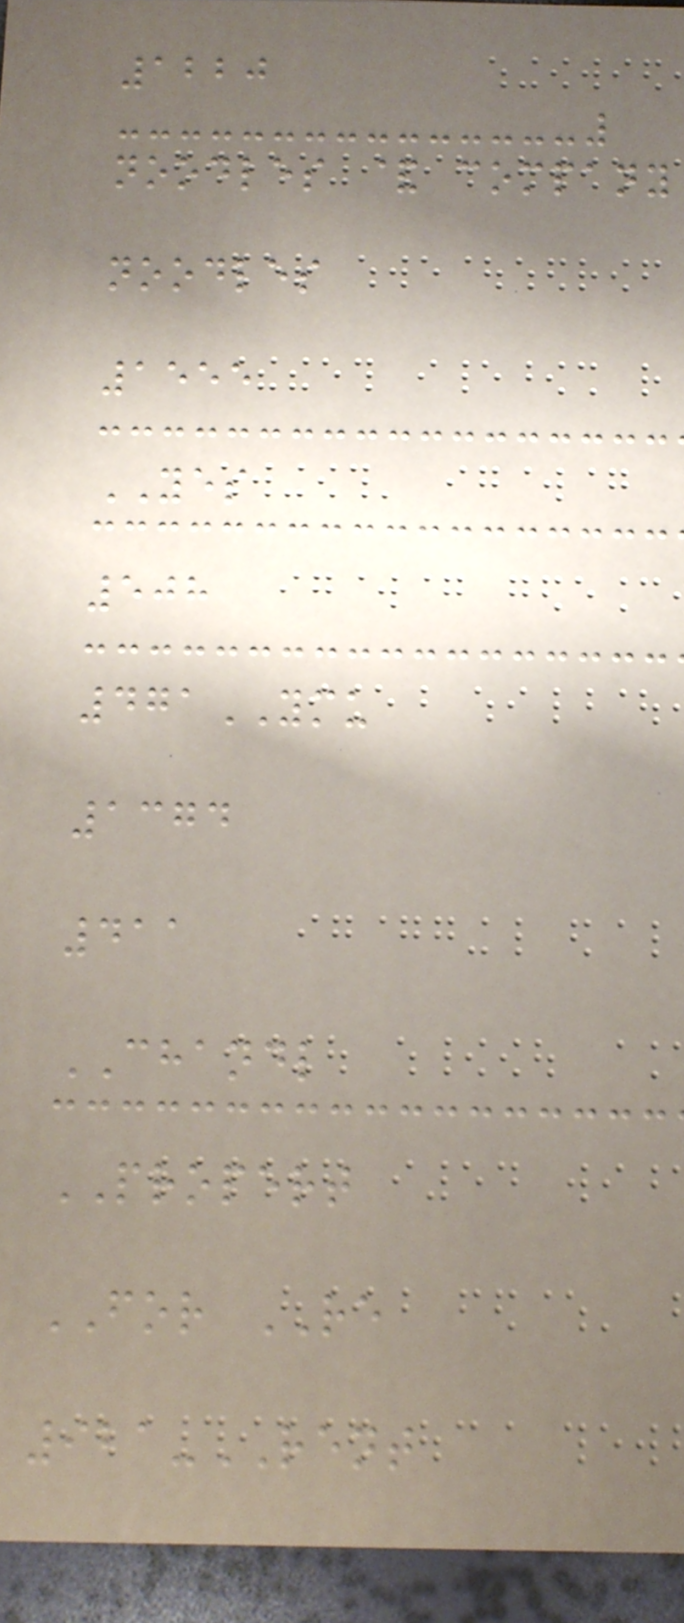1220
noodles & company
noodles
1555
YES
508
471YMU
1374
411
CHANDL
PROPERT
FOR RE
921-RENT
